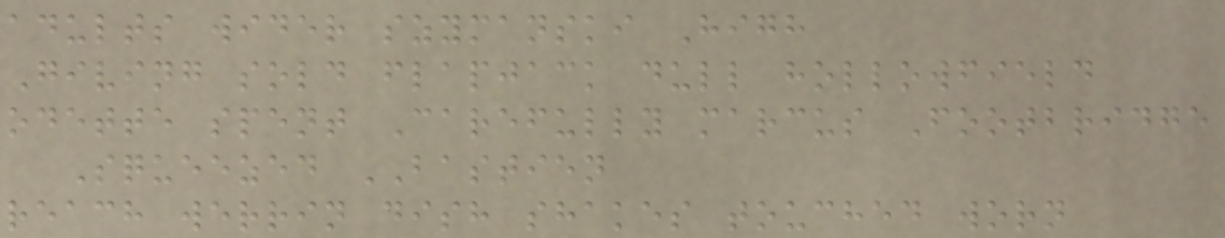adults wider szymanski High
Giving sold flapjack dull hollowfield
odette spent Carefully marcus Footbridge
Squeezed BASTIEN
reach werrin dish shakes touched worn
